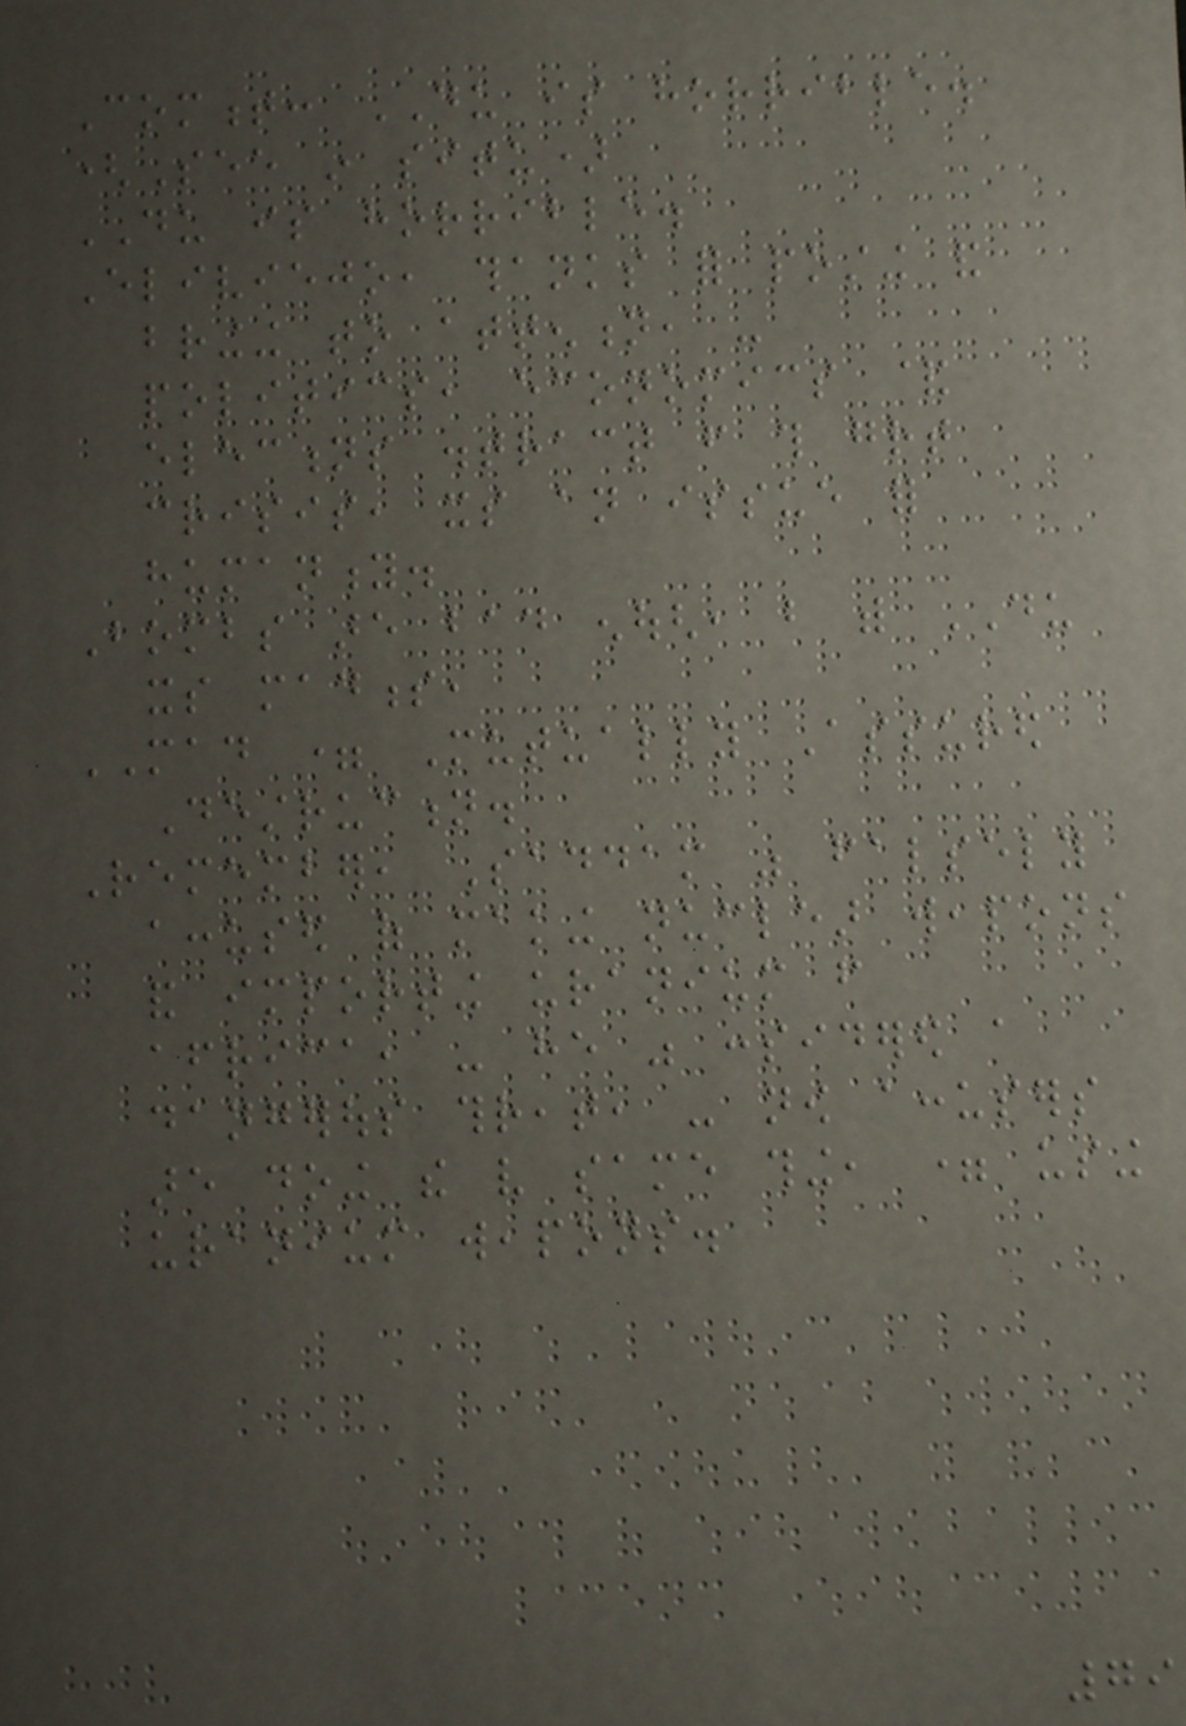Comment: DU is horrible.
(See in situ)
DU is horrible.
Eliviejo, thanks for posting and
bringing to attention, -
politics, economics &
elections distract from this great
crisis, its an issue for
humanity.
Bombs are bad enough, but with DU
its madness,
MAD = Mutually Assured
Destruction.
Remember, Saddam was falsely
accused of making nuclear weapons
and importing uranium from
africa, - he was considered a
dangerous threat, - now accusers
are doing the very same thing, = using
uranium weapons.
79
